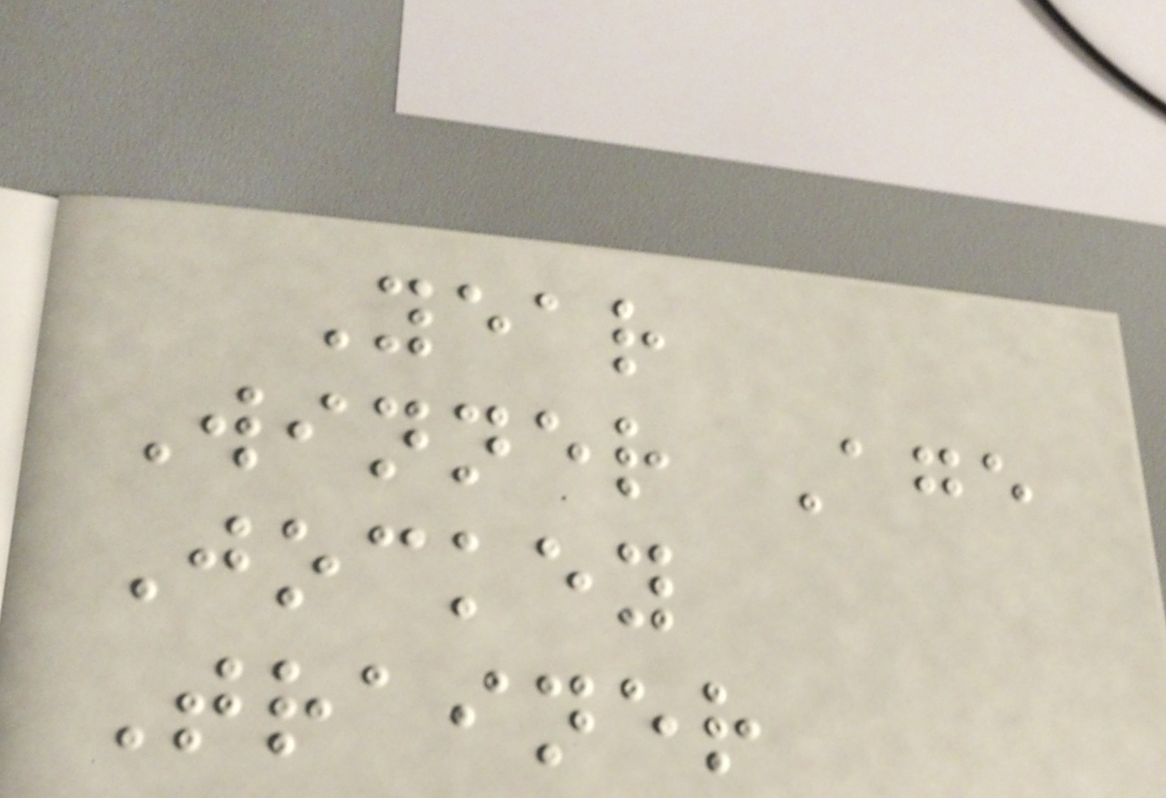Year
Winner Age
Jockey
Trainer
